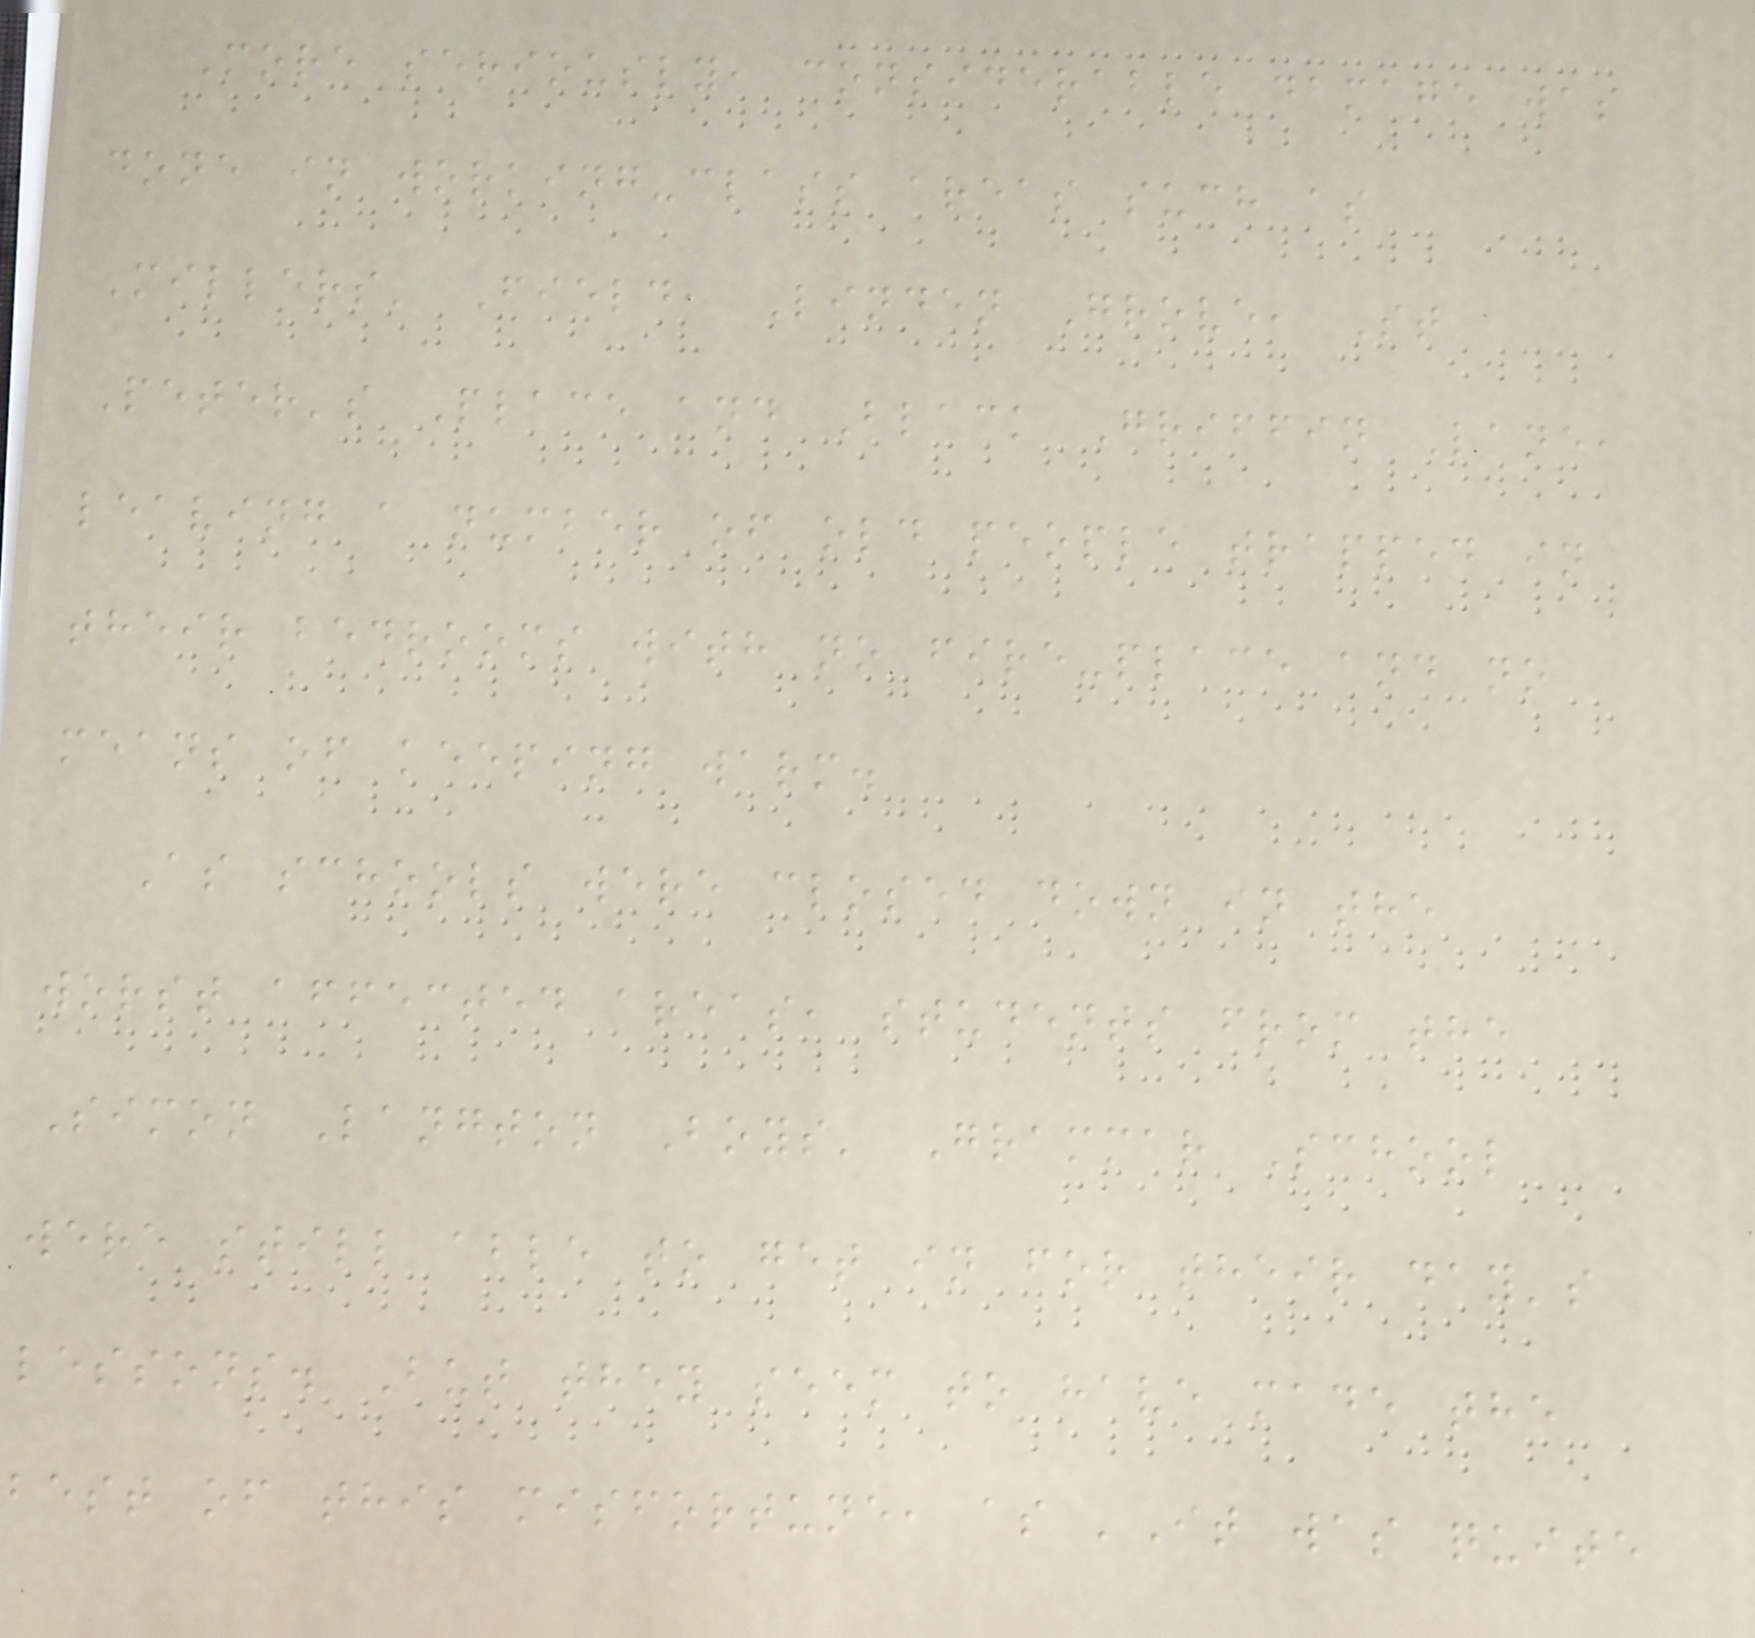More seriously, considerable damage was
done in working-class areas such as
Millers' Field, Linden Grove, St
Peter's Place and Black Griffin Lane,
leaving a number of old people trapped in
their bedrooms with no fire-place and no
means of keeping warm.
As schools were closed down in the
worst affected areas, students from the
Simon Langton Boys' Grammar School
were still able to get in for their day's
lessons. But they seem to have made the
best of this misfortune, as 'It was quite
